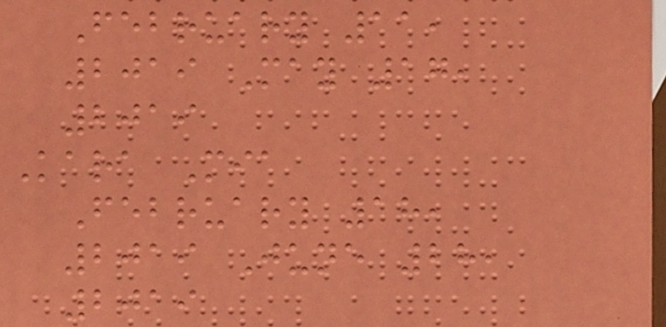February 11,
2019 May 17,
2019
Kara Mia
February 18,
2019 June 28,
2019
